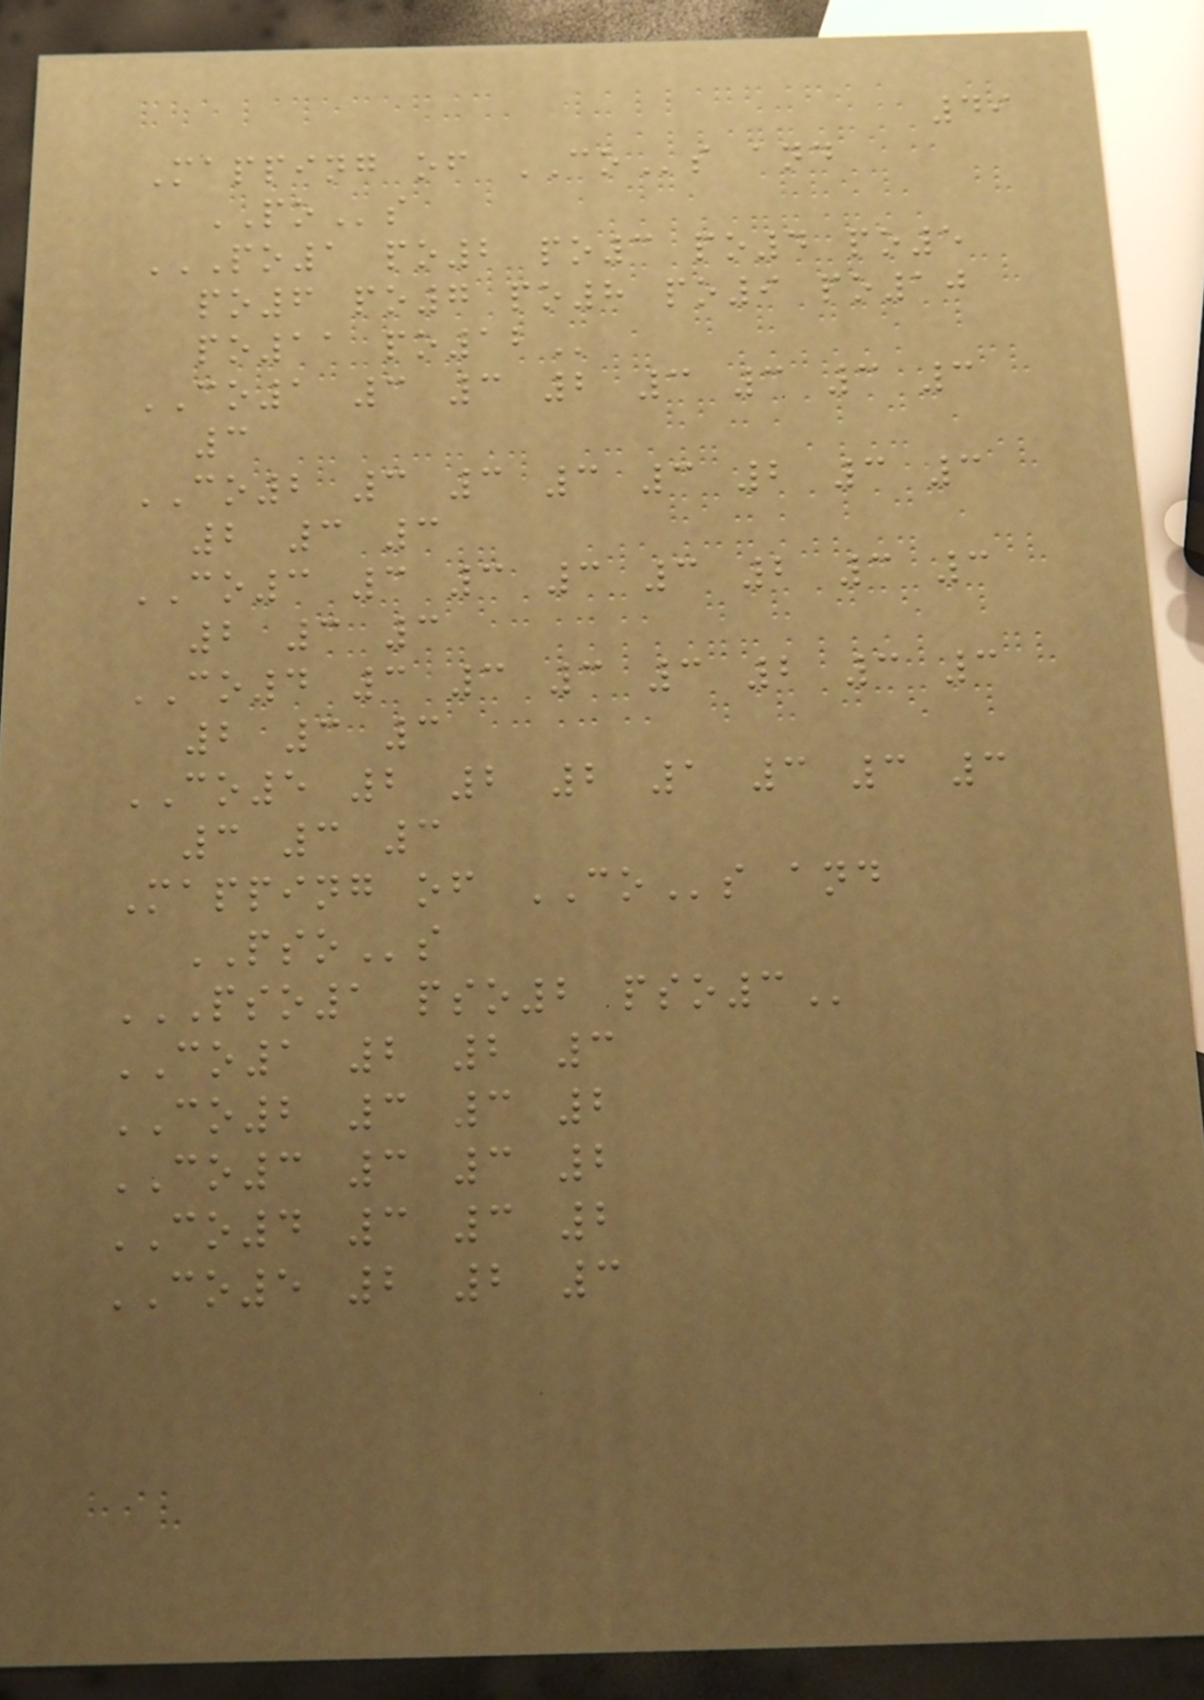49
Mapping of COs and
POs
PO1 PO2 PO3 PO4 PO5
PO6 PO7 PO8 PO9 PO10
PO11 PO12
CO1 3 3 2 3 3 3 3
3
CO2 3 3 3 3 2 3 3
2 3 3
CO3 3 3 3 3 2 3 3
2 3 3
CO4 3 3 3 3 2 3 3
2 3 3
CO5 2 2 2 1 3 3 3
3 3 3
Mapping of COs and
PSOs
PSO1 PSO2 PSO3
CO1 2 2 3
CO2 3 3 2
CO3 3 3 2
CO4 3 3 2
CO5 2 2 3
